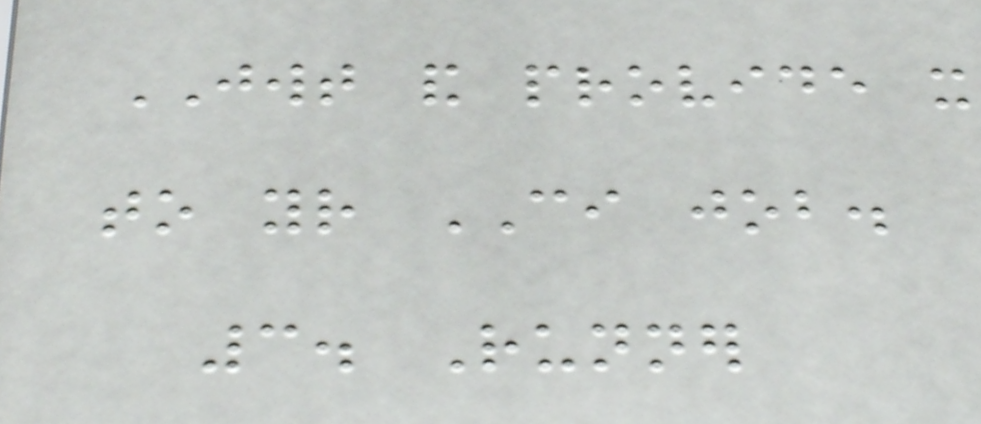JWT and provide it
to your CI job.
3. Runner
